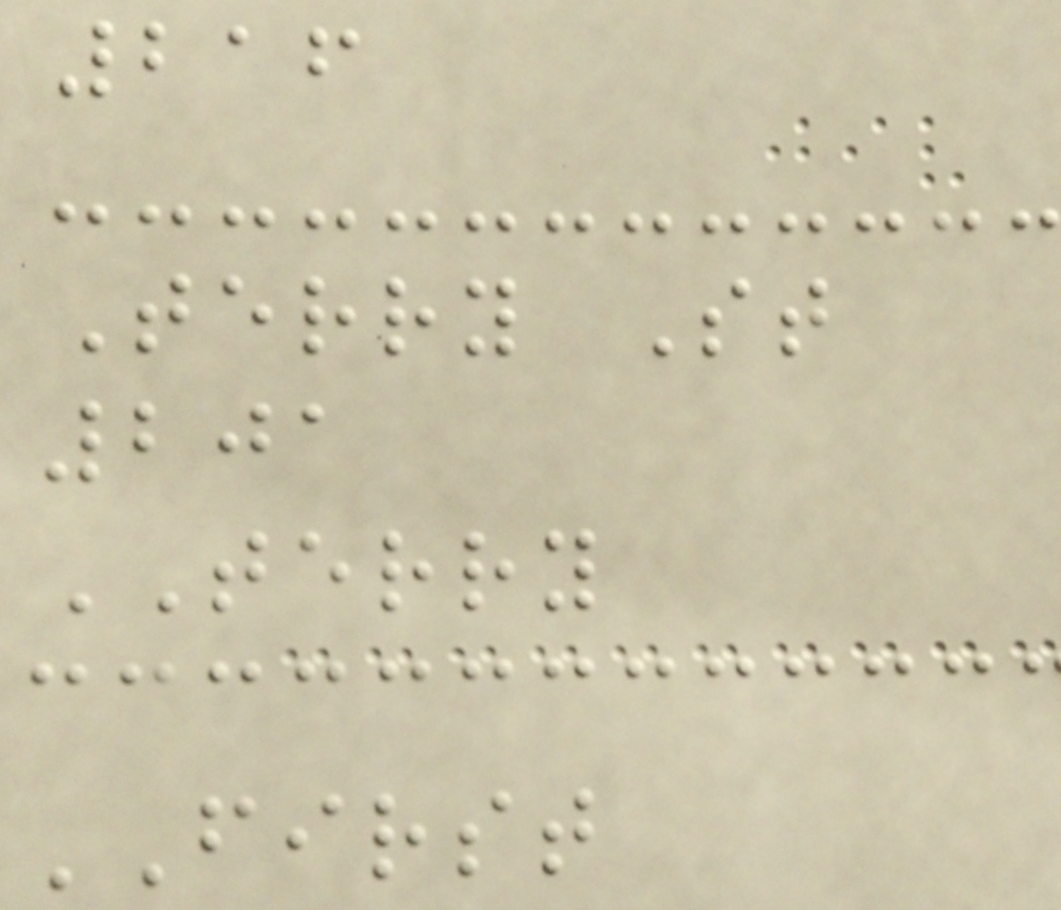216
Terry St
201
TERRY
FIRST
